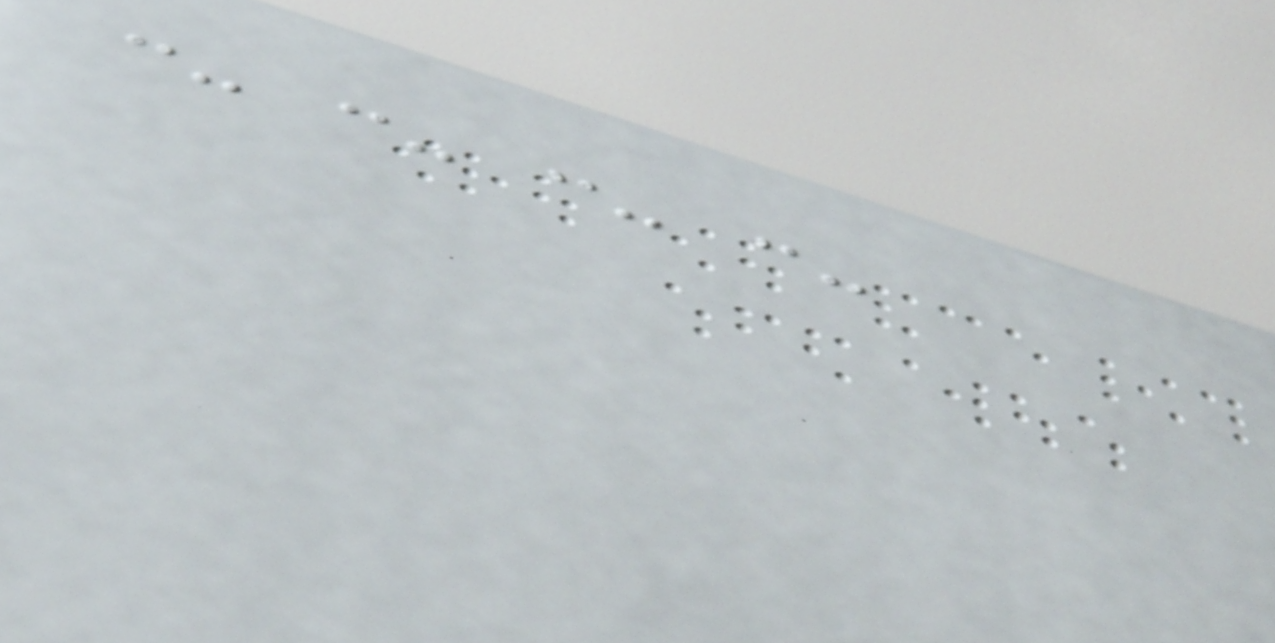:- :- :- :-
